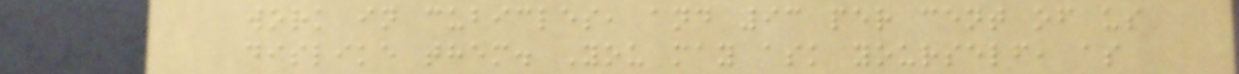work in cubicles, and 93 per cent of us
dislike them. You may ask yourself, as
